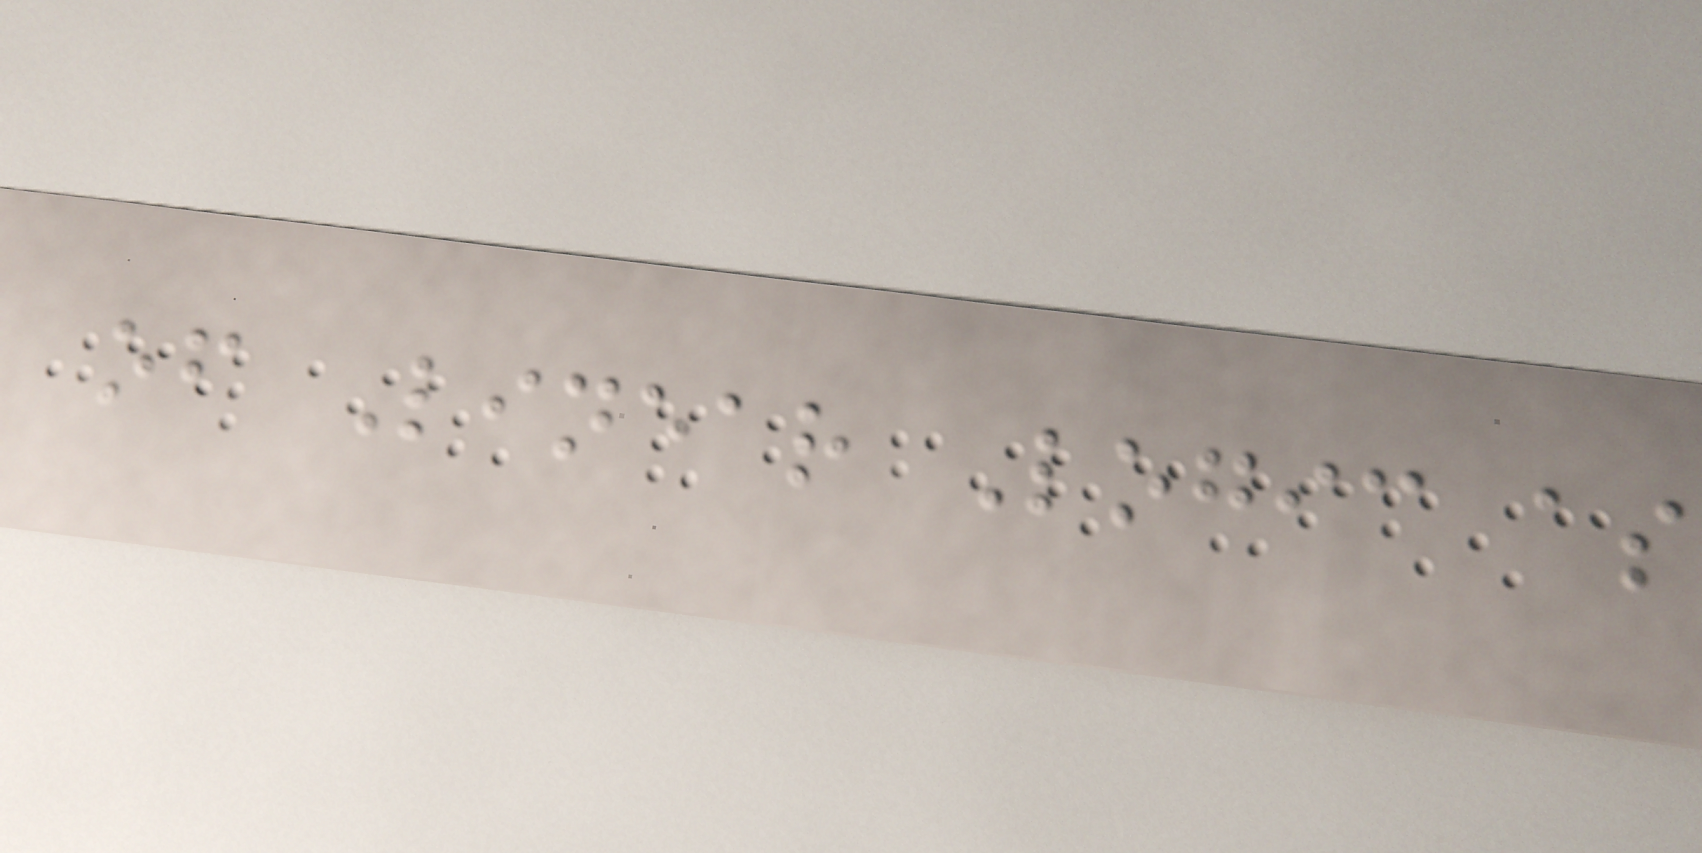of Linear Logic as
